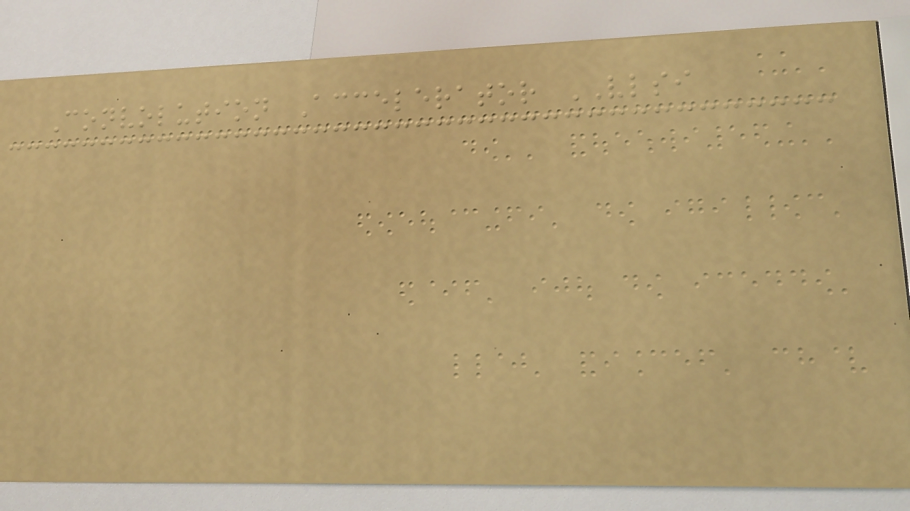Convolution Accelerator VLSI
